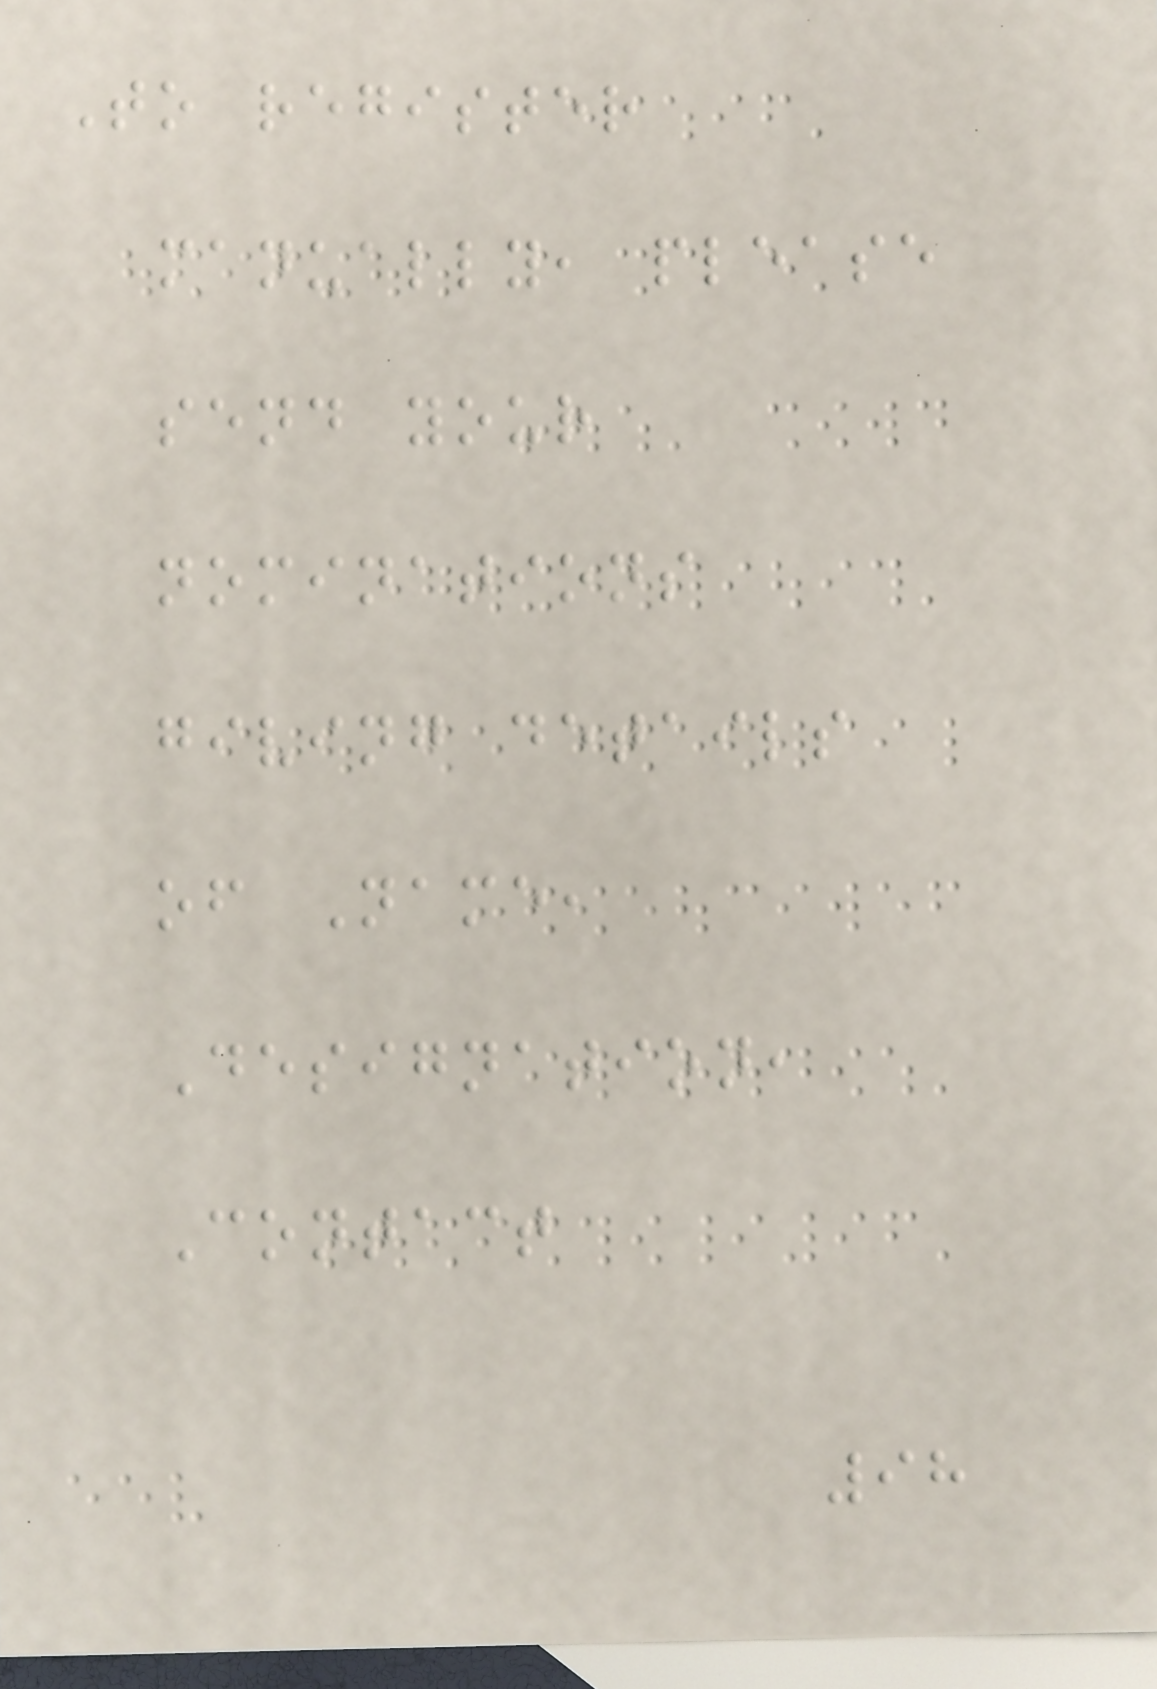To register
manually, please
send your
nominations
giving details
of Name,
Designation,
Contact
98
